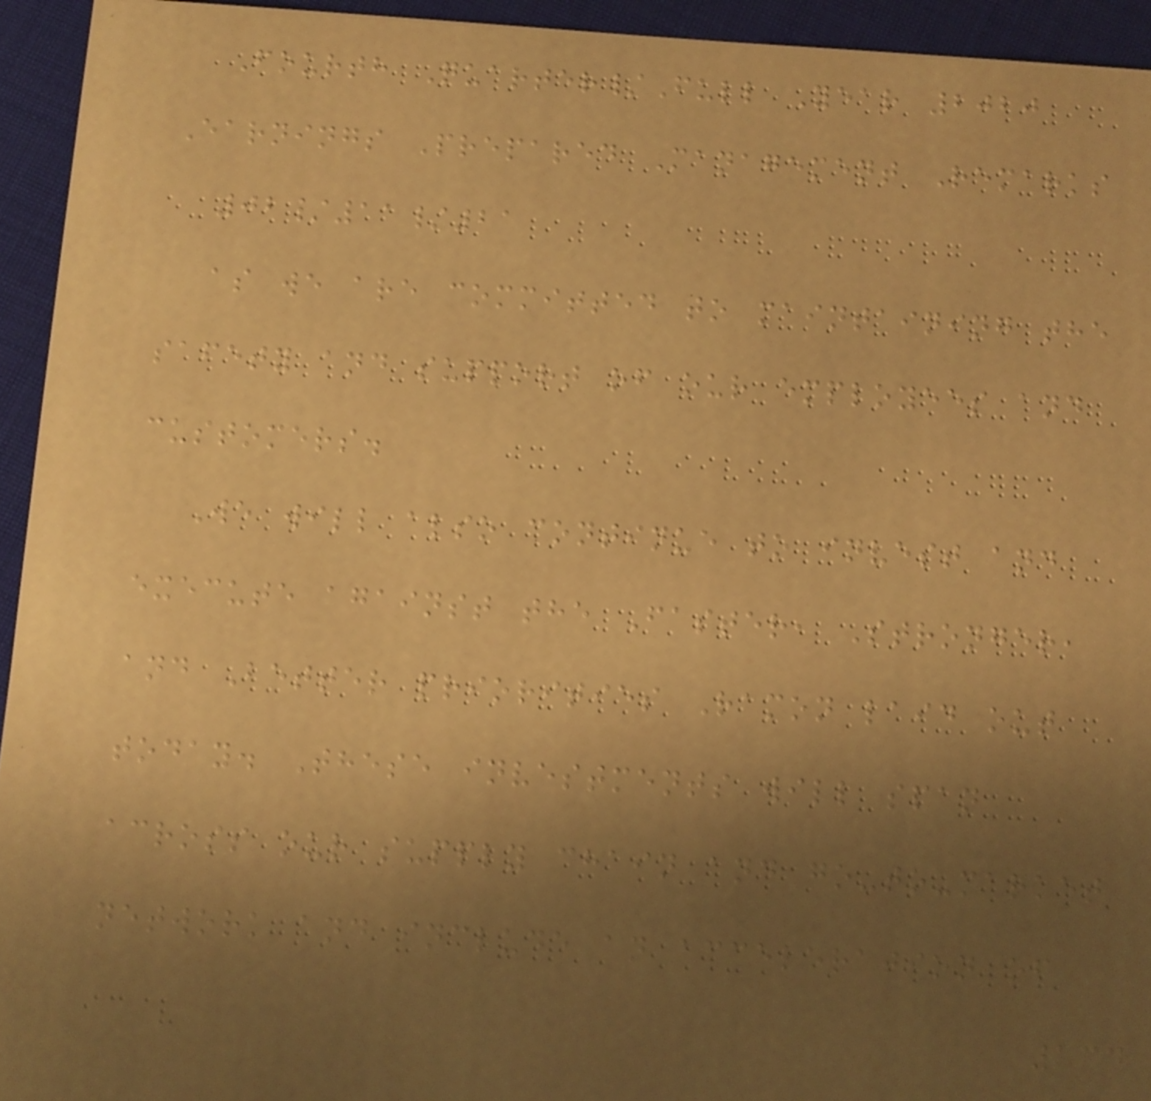Fourth Quarter/Full Year 2020
Earnings Prepared Management Remarks
02/11/21
as we are committed to maintaining the
safety and support of our employees and
customers.
We will also continue to invest and
execute against the Faster, Stronger,
and Better priorities Ramon laid out
today. These investments will span
across our supply chain and go-to-market
network and include an acceleration of
134
